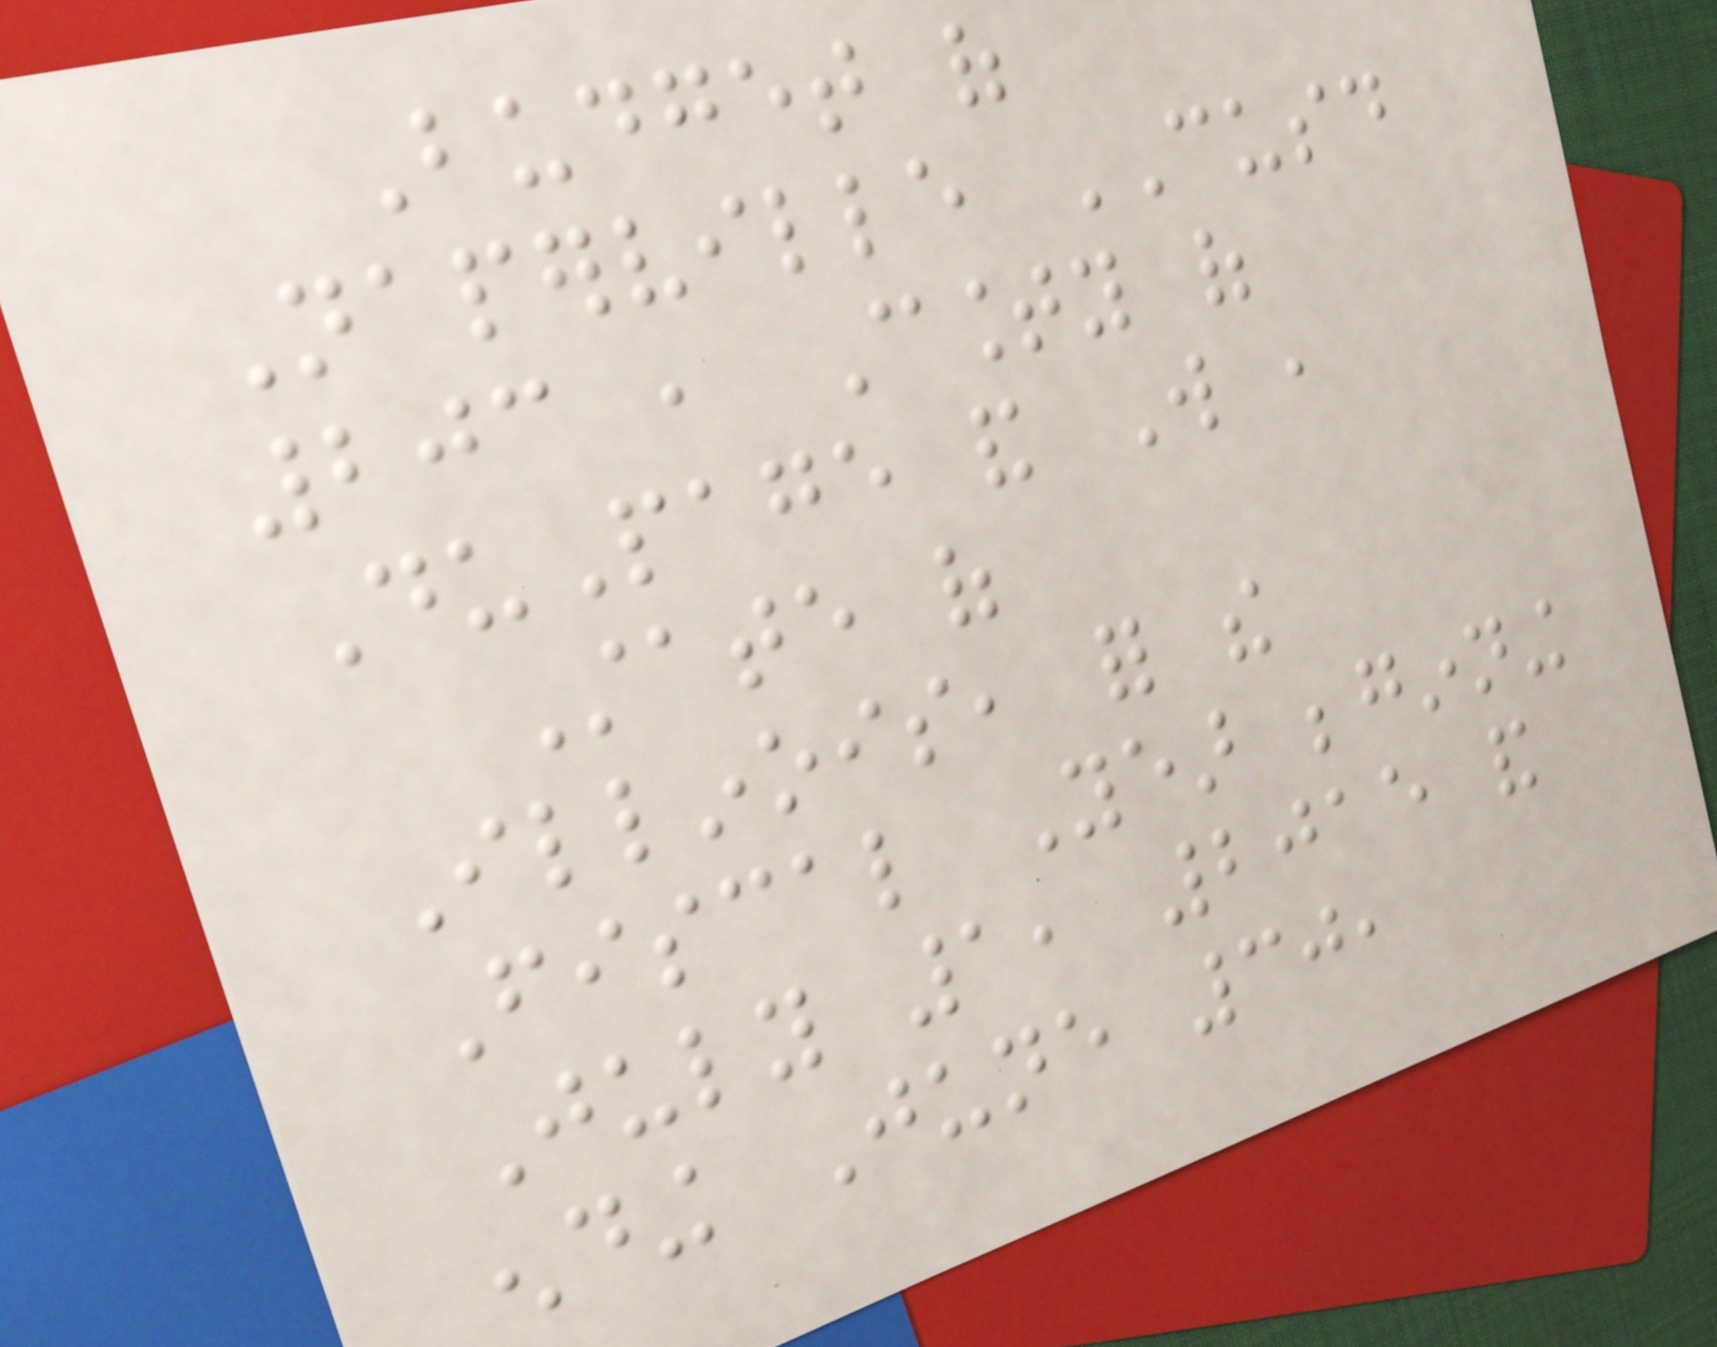Budget of
Naperville CUSD
203 , County of
DuPage and Will ,
State of
Illinois, for the
Fiscal Year beginning
July 1, 2015 and
ending June 30,
